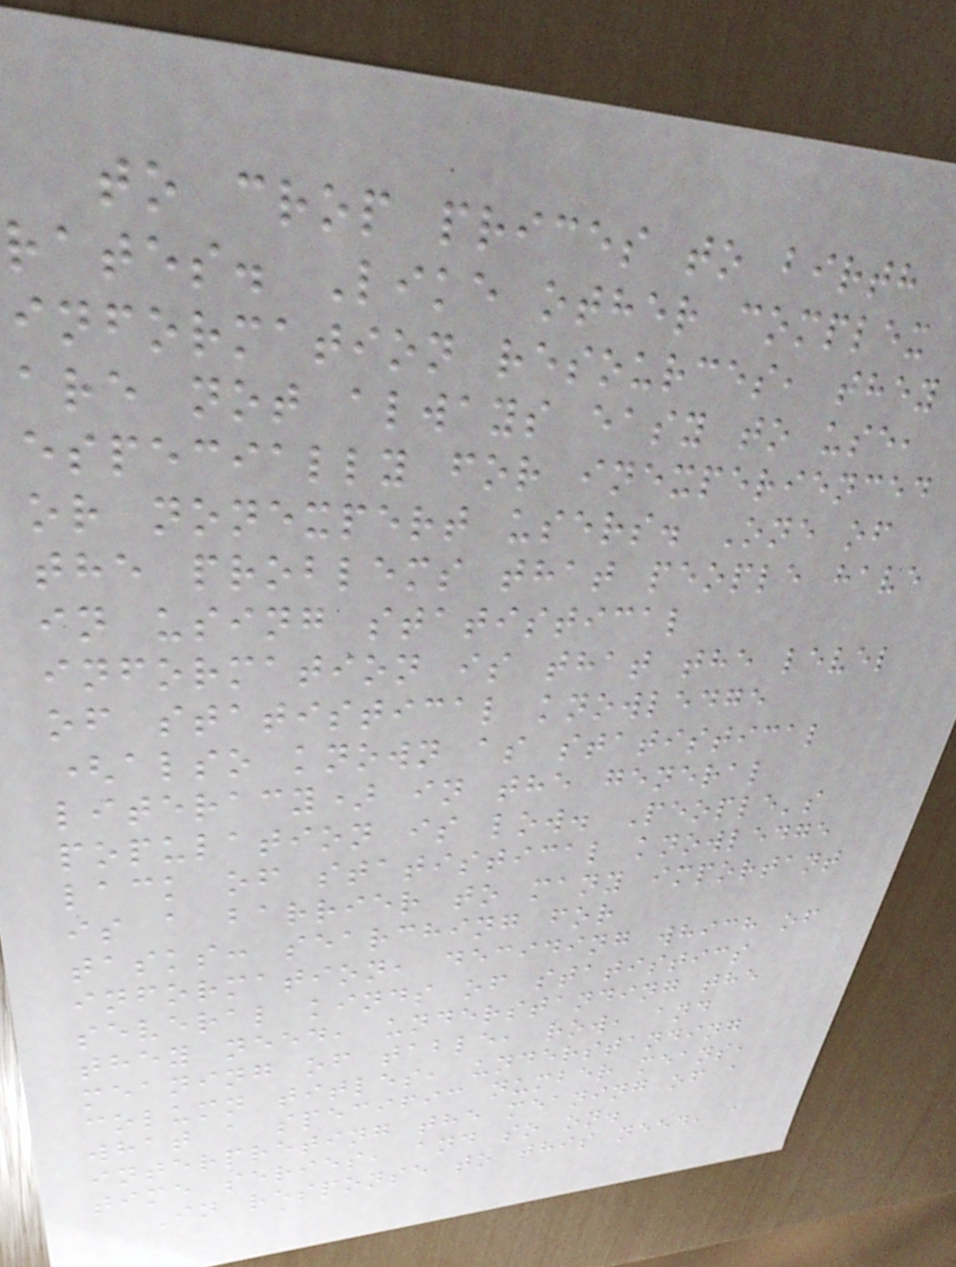to crop prices to birth
rates. Like other complex
information resources, they
are not always easy to use,
especially for inexperienced
or nonexpert users. One of
the problems that people have
in using statistical
information is that the level
of statistical knowledge
(also known as statistical
literacy) in the general
population is low. People's
lack of statistical knowledge
is a barrier to many important
tasks: searching for
information, deciding which of
several kinds of statistics
they need, understanding the
meaning of table, row, and
column titles, understanding
what a specific number means,
interpreting the meaning of a
time series, and so on.
In response to this need, a
